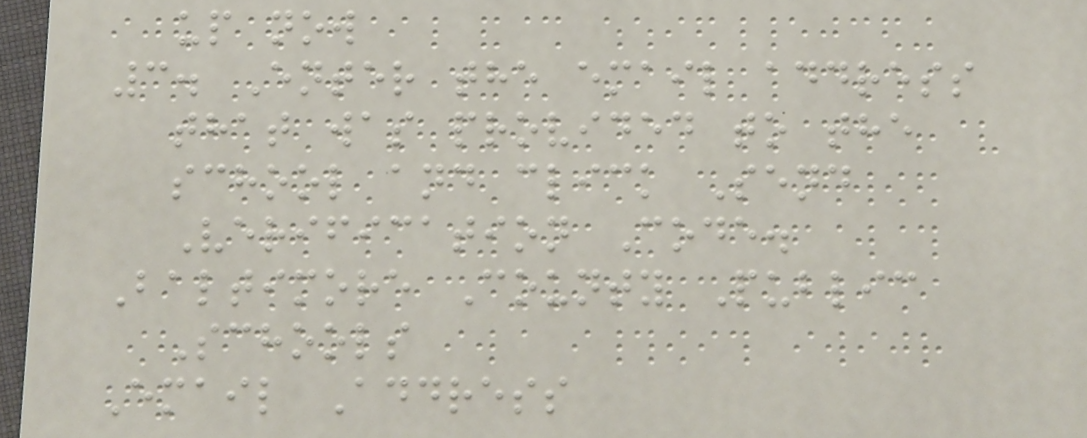up now
3. Enter the email address
that was provided to the
school and click Send
Verification Code.
Baltimore County Public
Schools
Email Address
